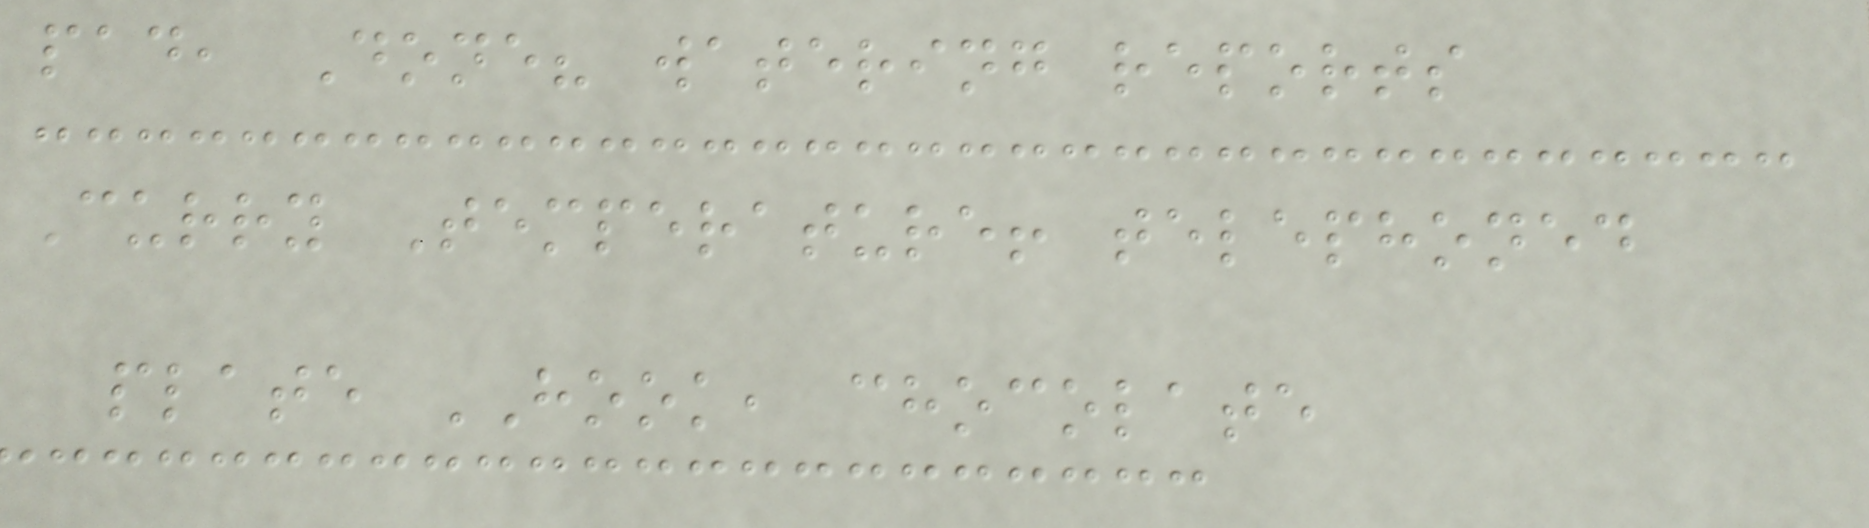pad, Done? watering reports
Curry Temperature! telephoned
plate HOOK, chocolate
